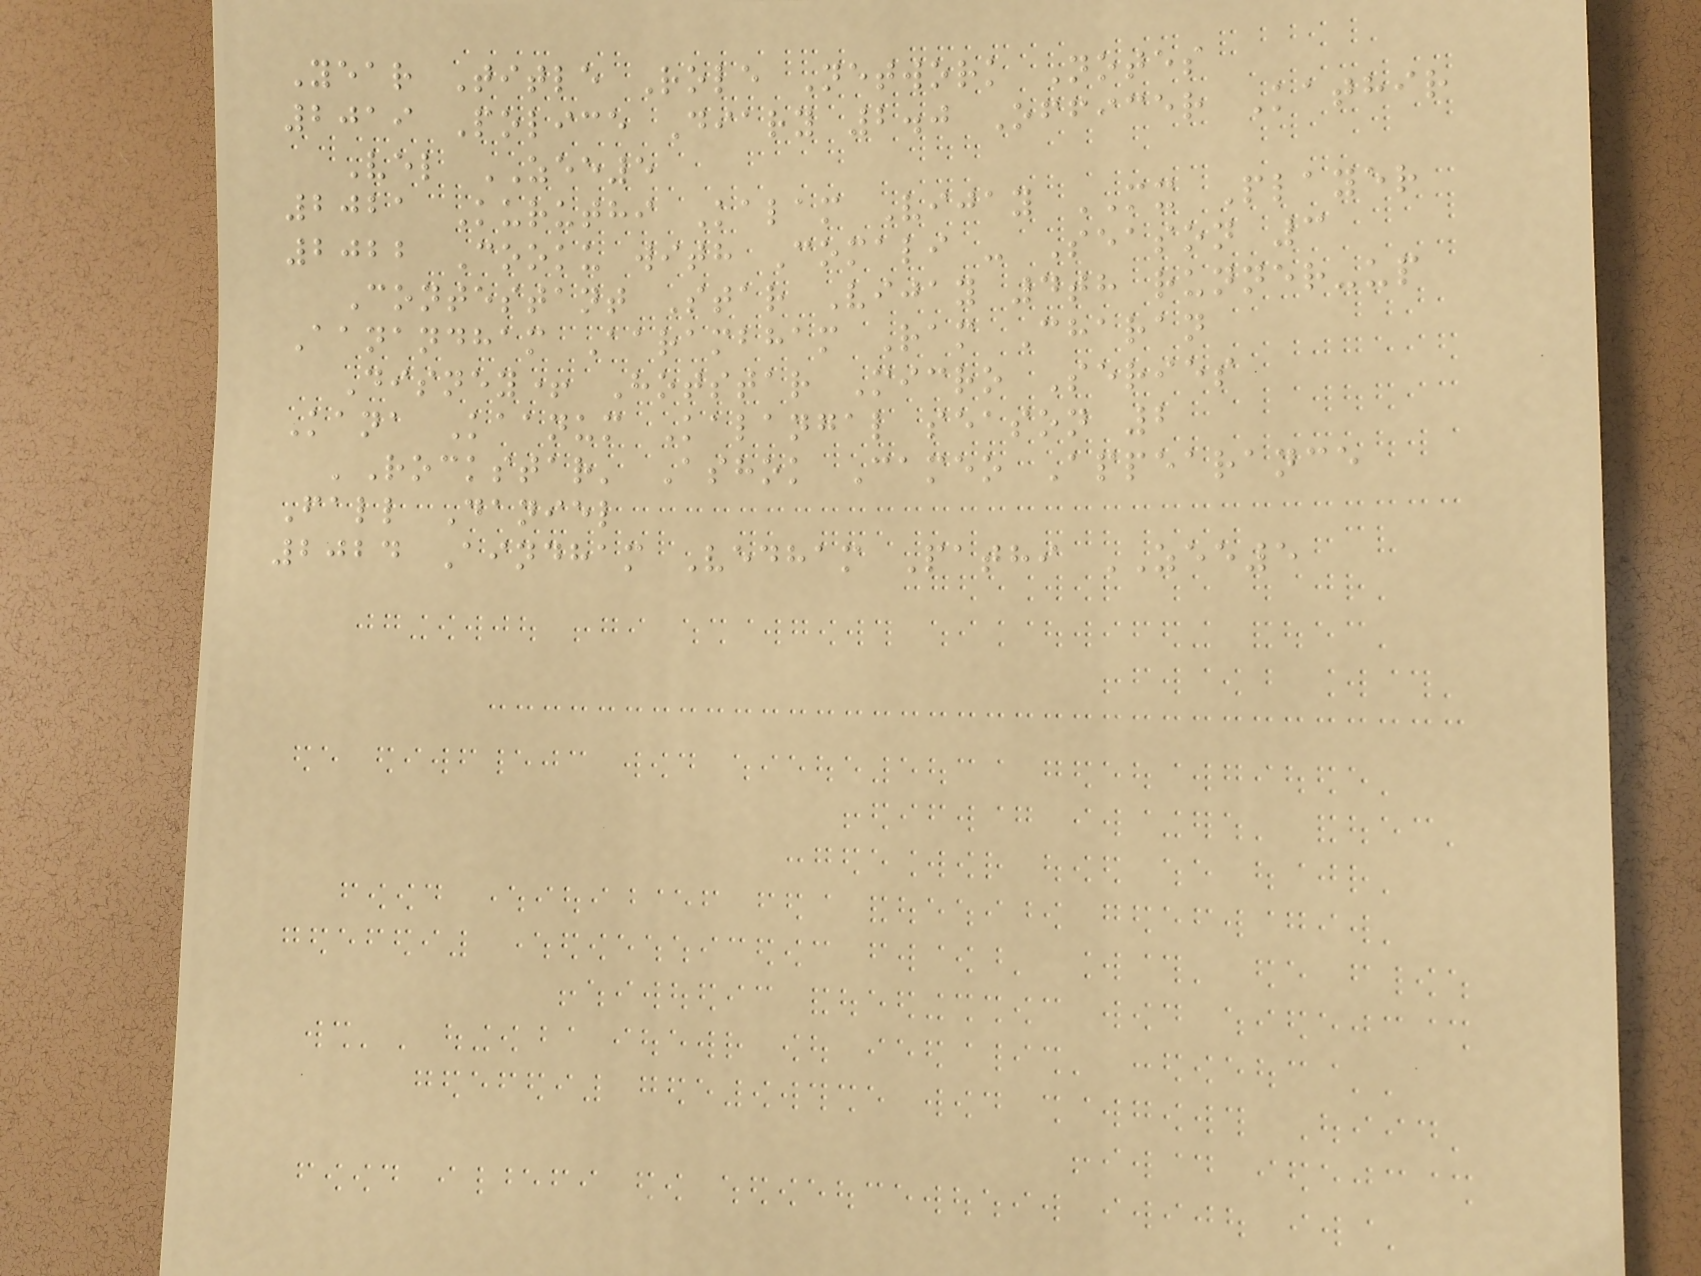Year Title Role Network Notes
2019 Police Diary 2.0 Officer Kathir
Vel ZEE5
2021 Kuruthi Kalam Vijay MX Player
2022 Cooku with Comali - Season 3
Contestant Star Vijay 4th runner-up
Aanandham Aarambham Ram Charan
Disney+ Hotstar Micro Series
Kana Kaanum Kalangal season 2
'Rockstar' Ashok Cameo Appearance
Fall Daniel
2024 Aindham Vedham Pathi ZEE5
